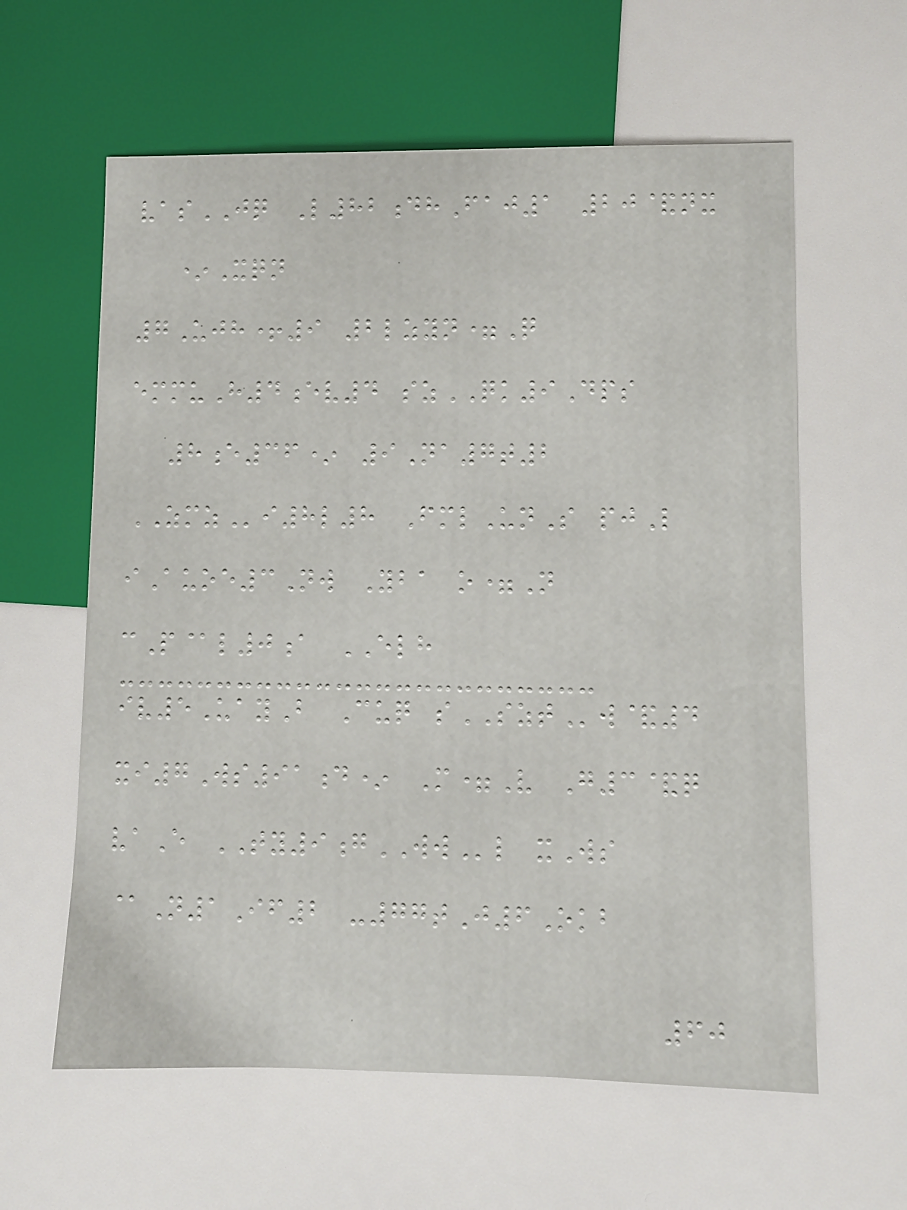vasJQ L82dhFaj1 20&nx
*Xqn
7Ujh+9 2lzyn=Q
emmuH4ev4 szQK9Dps
8e36* 9Na7t2
ZMZi8l8 FmlUnS pjL
iAuoe3Nw Yba o=N
cP@l0a ELH
iv5UayB Cuq sSZTw&4
xi7Ws91d* M=V G3&q
vaE TY9gWWl xWs
@N1If2 -77tJ6Okb
60
